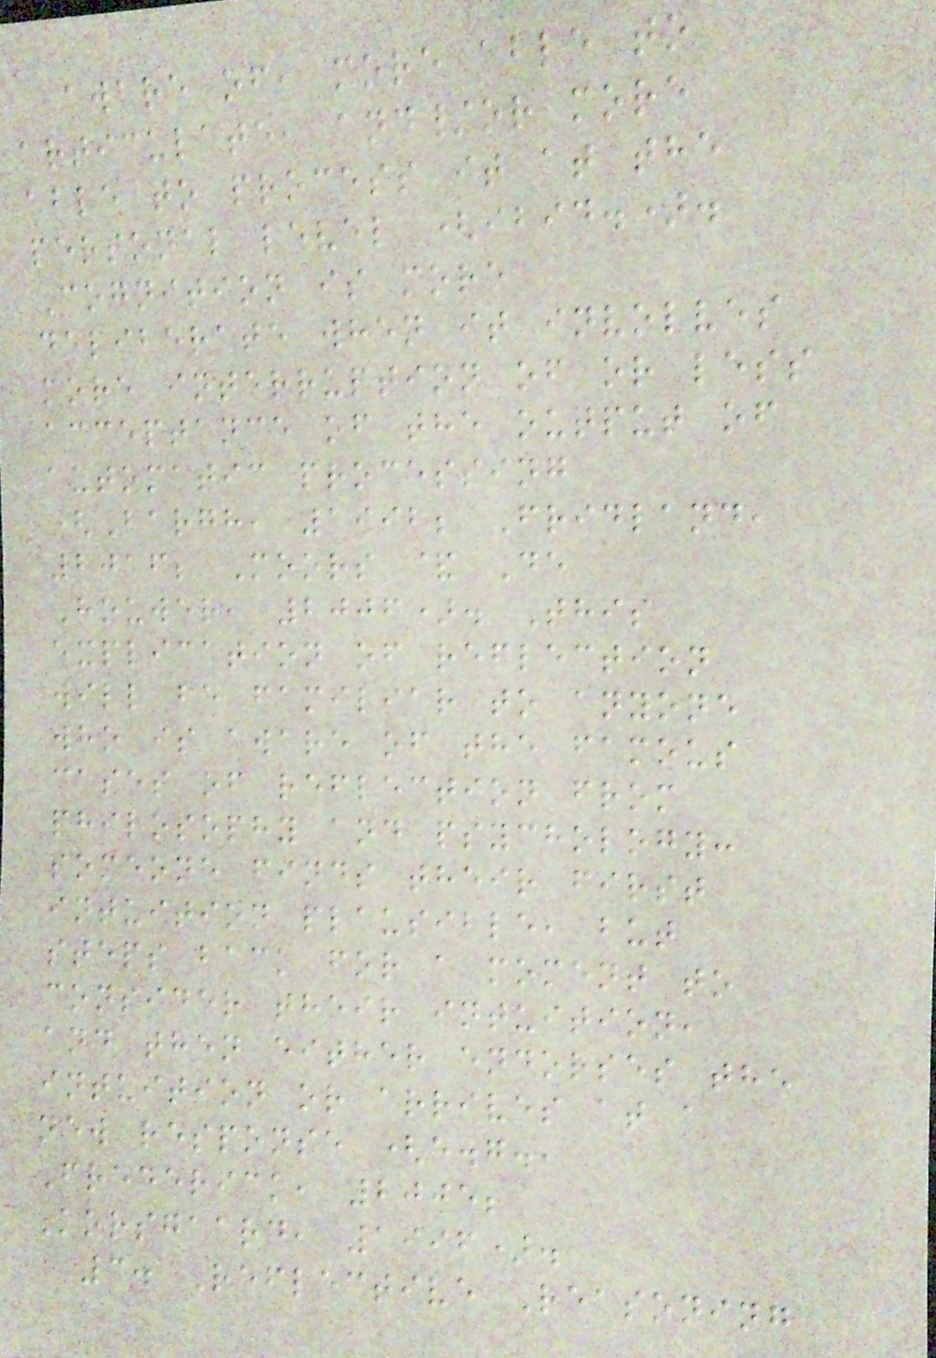aware of, more able to
articulate, and/or more
able to process it at the
personal level (ibid.).
Cognition is more
deliberate when it involves
more interruption of or less
acceptance of the output of
automatic processing
(Bargh, 1992; Fridland,
2016; Moors & De
Houwer, 2006). This
explication of reflection
will be familiar to anyone
who is aware of the famous
cases of reflection from
philosophy and psychology:
someone finds their first
intuition plausible, but
steps back for a moment to
consider their intuition,
and then either endorses the
intuition or arrives at a
new response (e.g.,
Frederick, 2005;
Korsgaard, 1996).
3. Reflective Reasoning
